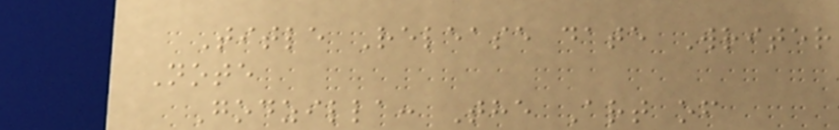Title Release date Writer
Note
Godzilla: The Art of
